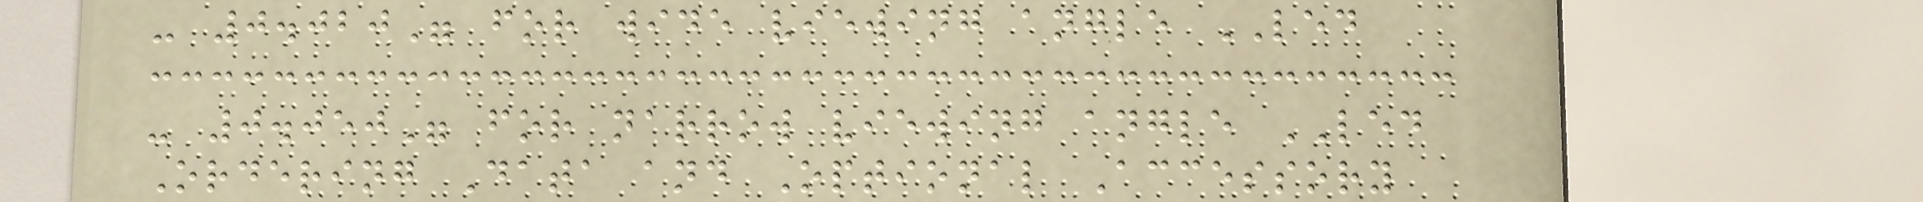- 0.020" for wide viewing angle LED
- 0.050" for narrow viewing angle LED
Ordering Data and Optional Accessory
